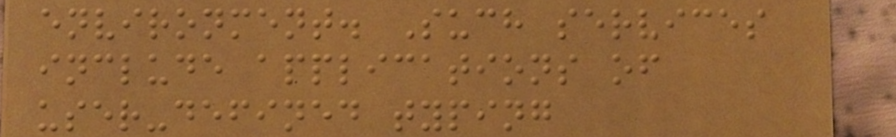environment. Such services
include applications of
user-defined typing
